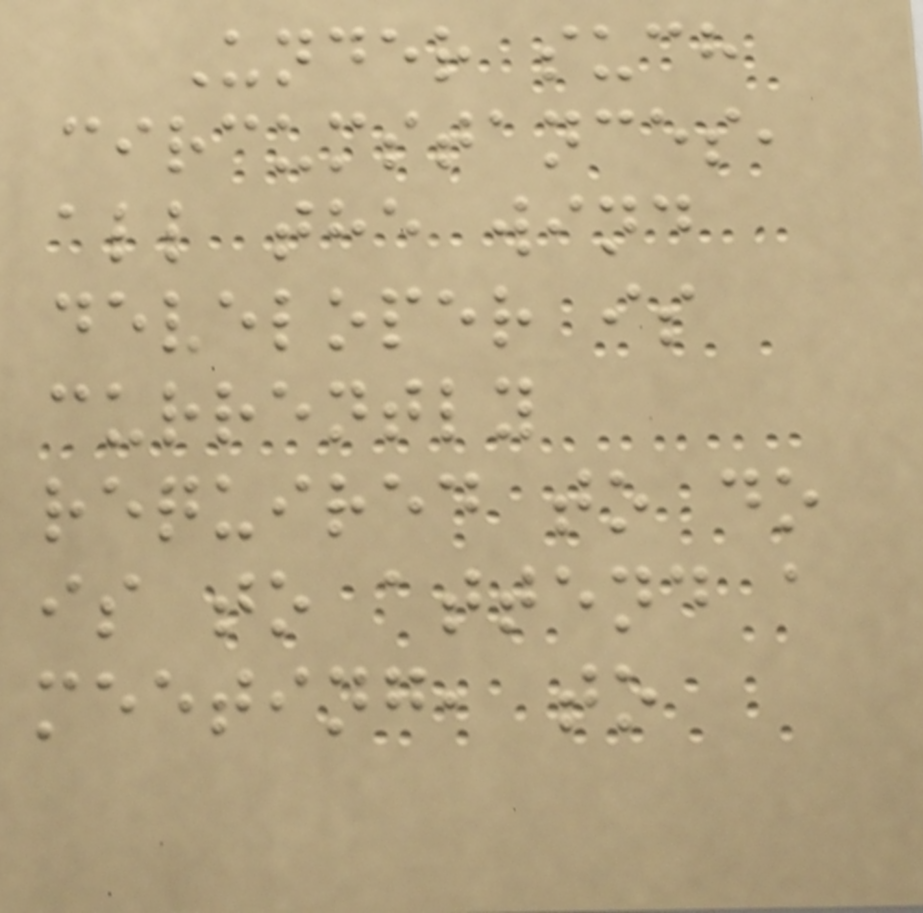Under such
circumstances,
all the wind
developer is
currently
required to do
is to attend a
meeting, to
